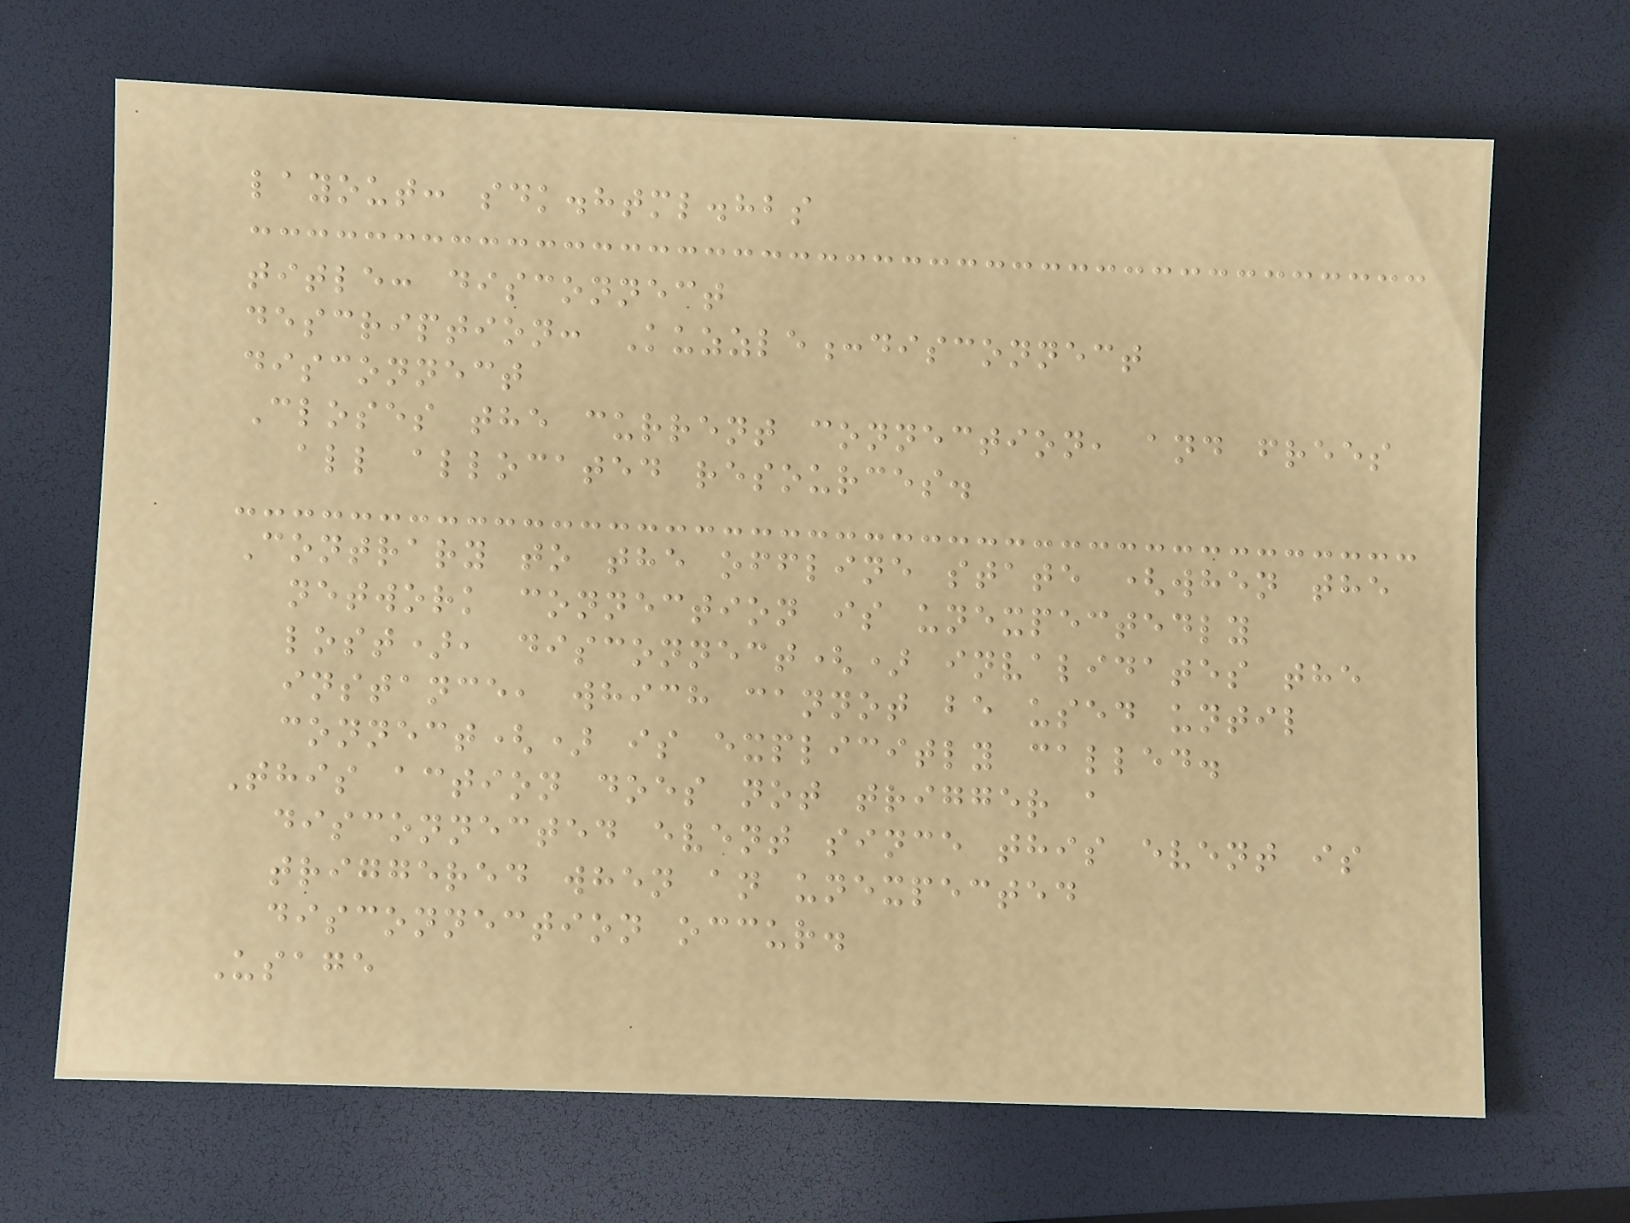layout: sdk.html.hbs
title: disconnect
description: Kuzzle:disconnect
disconnect
Closes the current connection, and frees
all allocated resources.
Contrary to the offline state (when the
network connection is unexpectedly
lost), disconnect() invalidates the
instance, which cannot be used until
connect() is explicitly called.
This action does not trigger a
disconnected event since this event is
triggered when an unexpected
disconnection occur.
Usage
